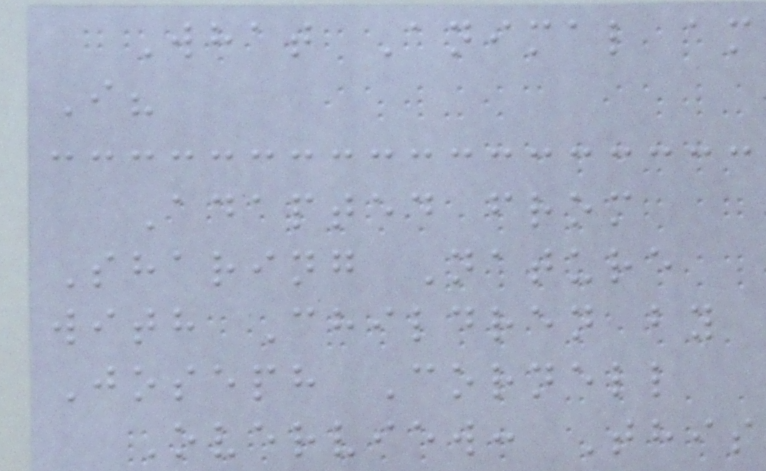What Animal am
I?
Adapted from
Sharing Nature
with Children by
Joseph Cornell
Overview: This
